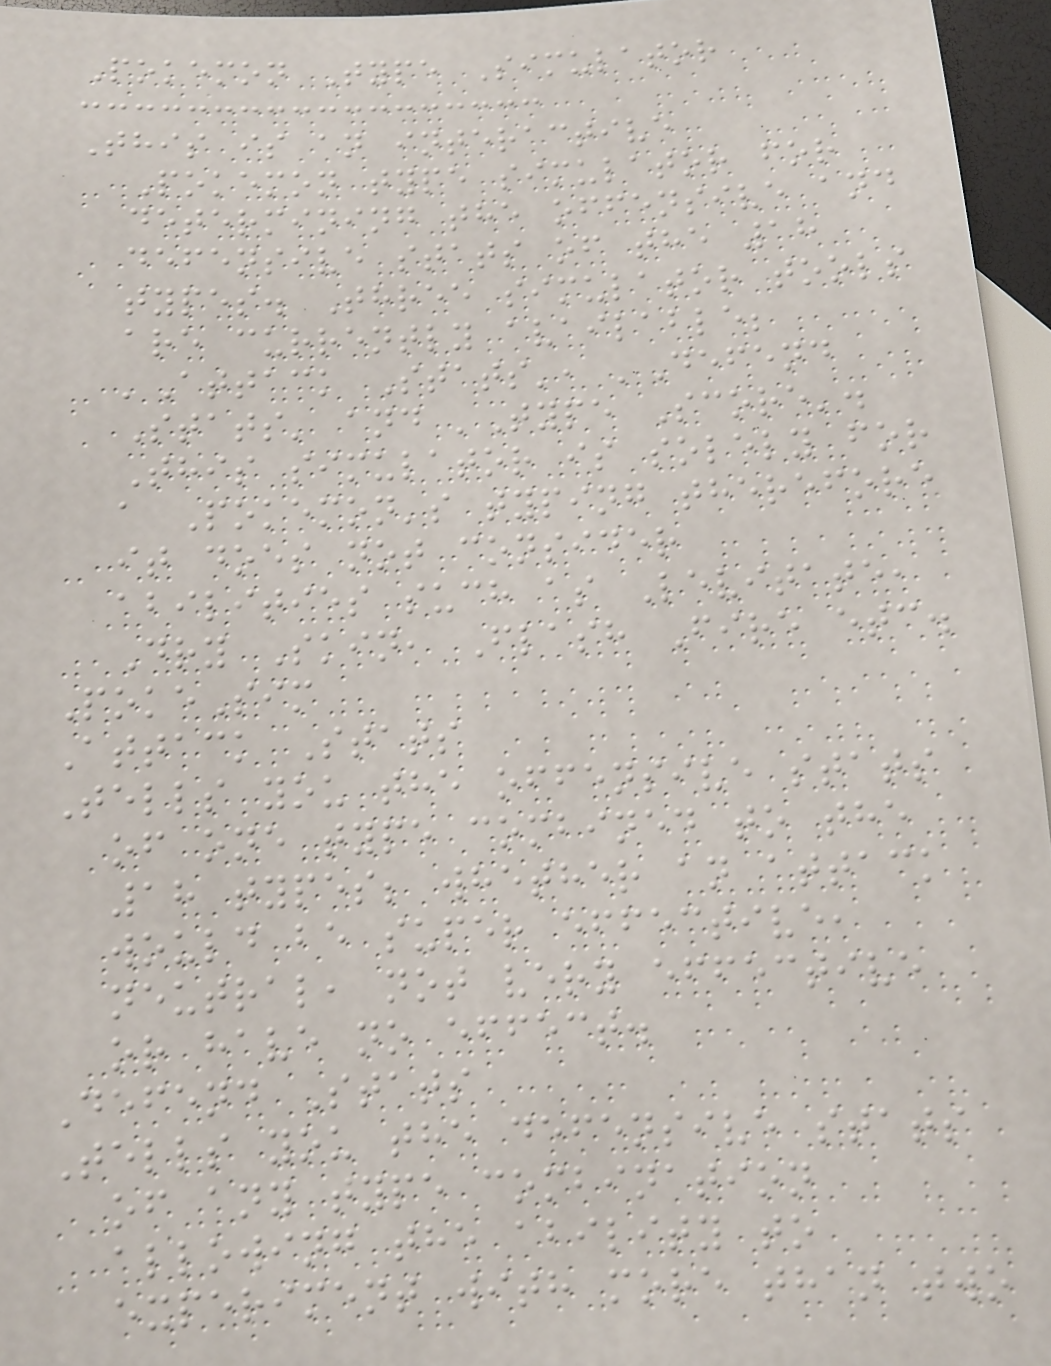Pokemon Type Simulator
This is an interactive
Pokemon type simulator for
determining the offensive and
defensive stats of the 18
types. Three simulator tools
are currently available;
'Attack Stats', 'Defend
Stats' and 'Type Score'.
This simulator is solely for
a Pokemon's typing therefore
it does not consider
abilities such as Levitate,
Dry Skin, Flash Fire etc.
PokeSim
Attack Stats
Tells you the offensive stats
of one type combined to the
18 types; whether an attack
would be super effective,
neutral, not very effective
or have no effect.
Defend Stats
Tells you the defensive stats
of any type combination
allowing the ability to
experiment with more than two
